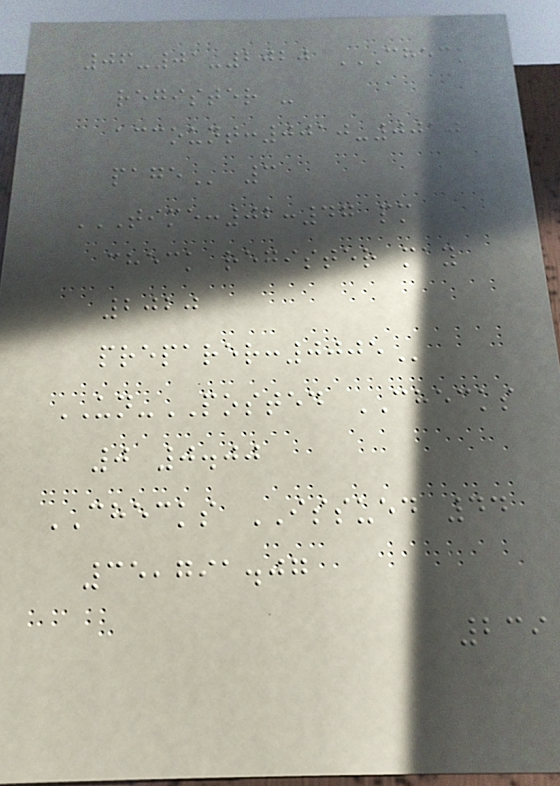06-01-2020 CHECK
REGISTER -
ACCOUNT:0010-0010
PAGE 3
TIME:02:47 PM
CHECK REGISTER MAY
2020
PREPARER:0005
UN-POSTED CHECKS
0 0.00
CHECKS ISSUED 44
35,791.07
239
